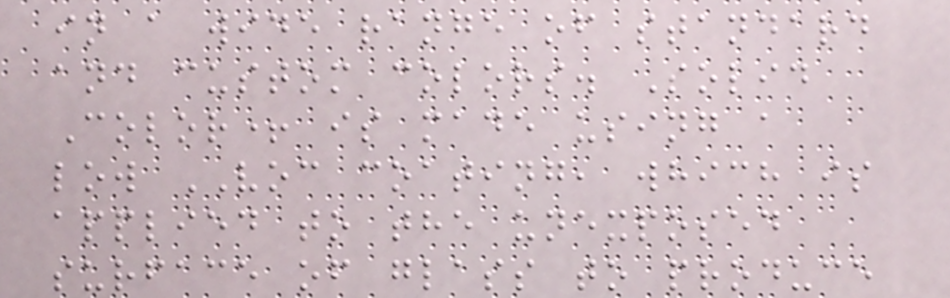in a wide range of standard
and custom colors. Solid
Color+ is made using a
low VOC coating, which is
applied to the unexposed
surface of glass to produce
